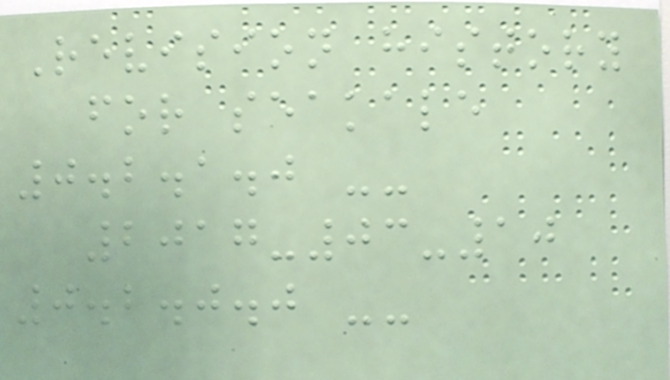Revision history
for seakale
0.2.1.0 --
2017-03-10
0.2.0.0 --
